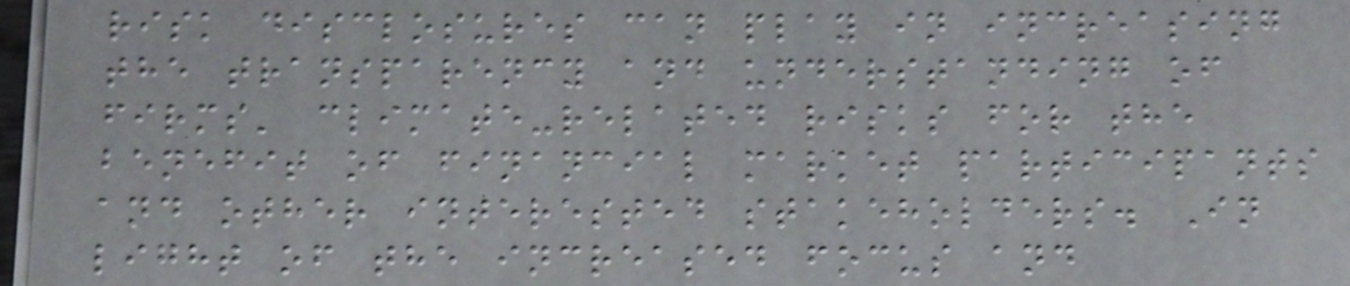risk disclosures can play in increasing
the transparency and understanding of
firms' climate-related risks for the
benefit of financial market participants
and other interested stakeholders. In
light of the increased focus and
